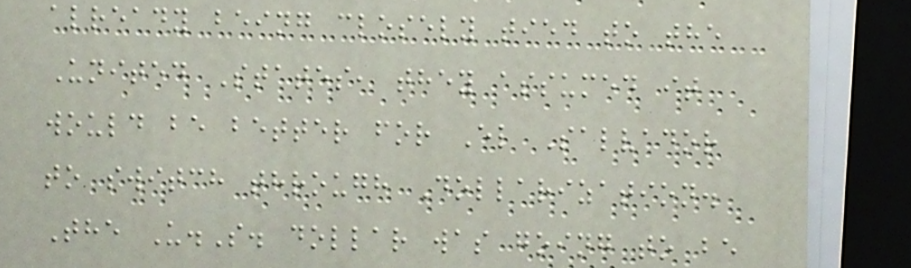already being closely tied to the
United States, they assumed it
would be better for El Salvador
to switch through Dollarization.
The U.S. dollar was going to be
